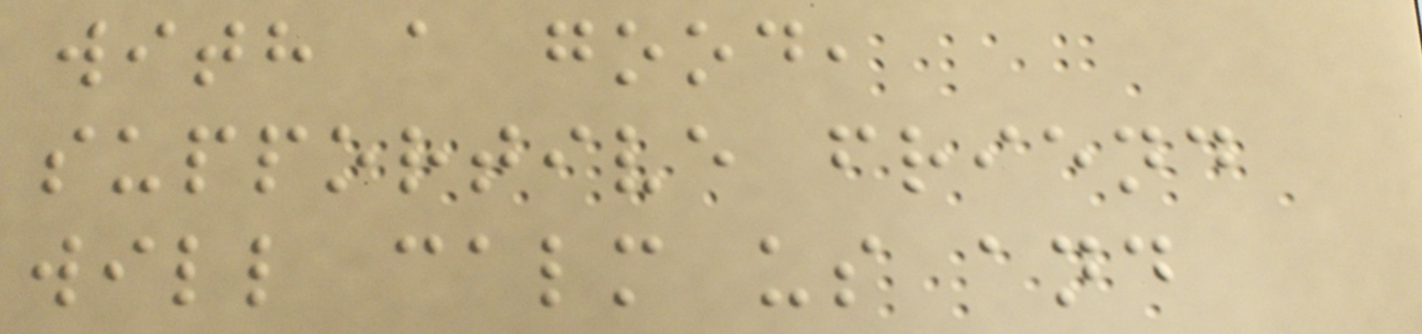with a good,
supportive friend
will calm us and
